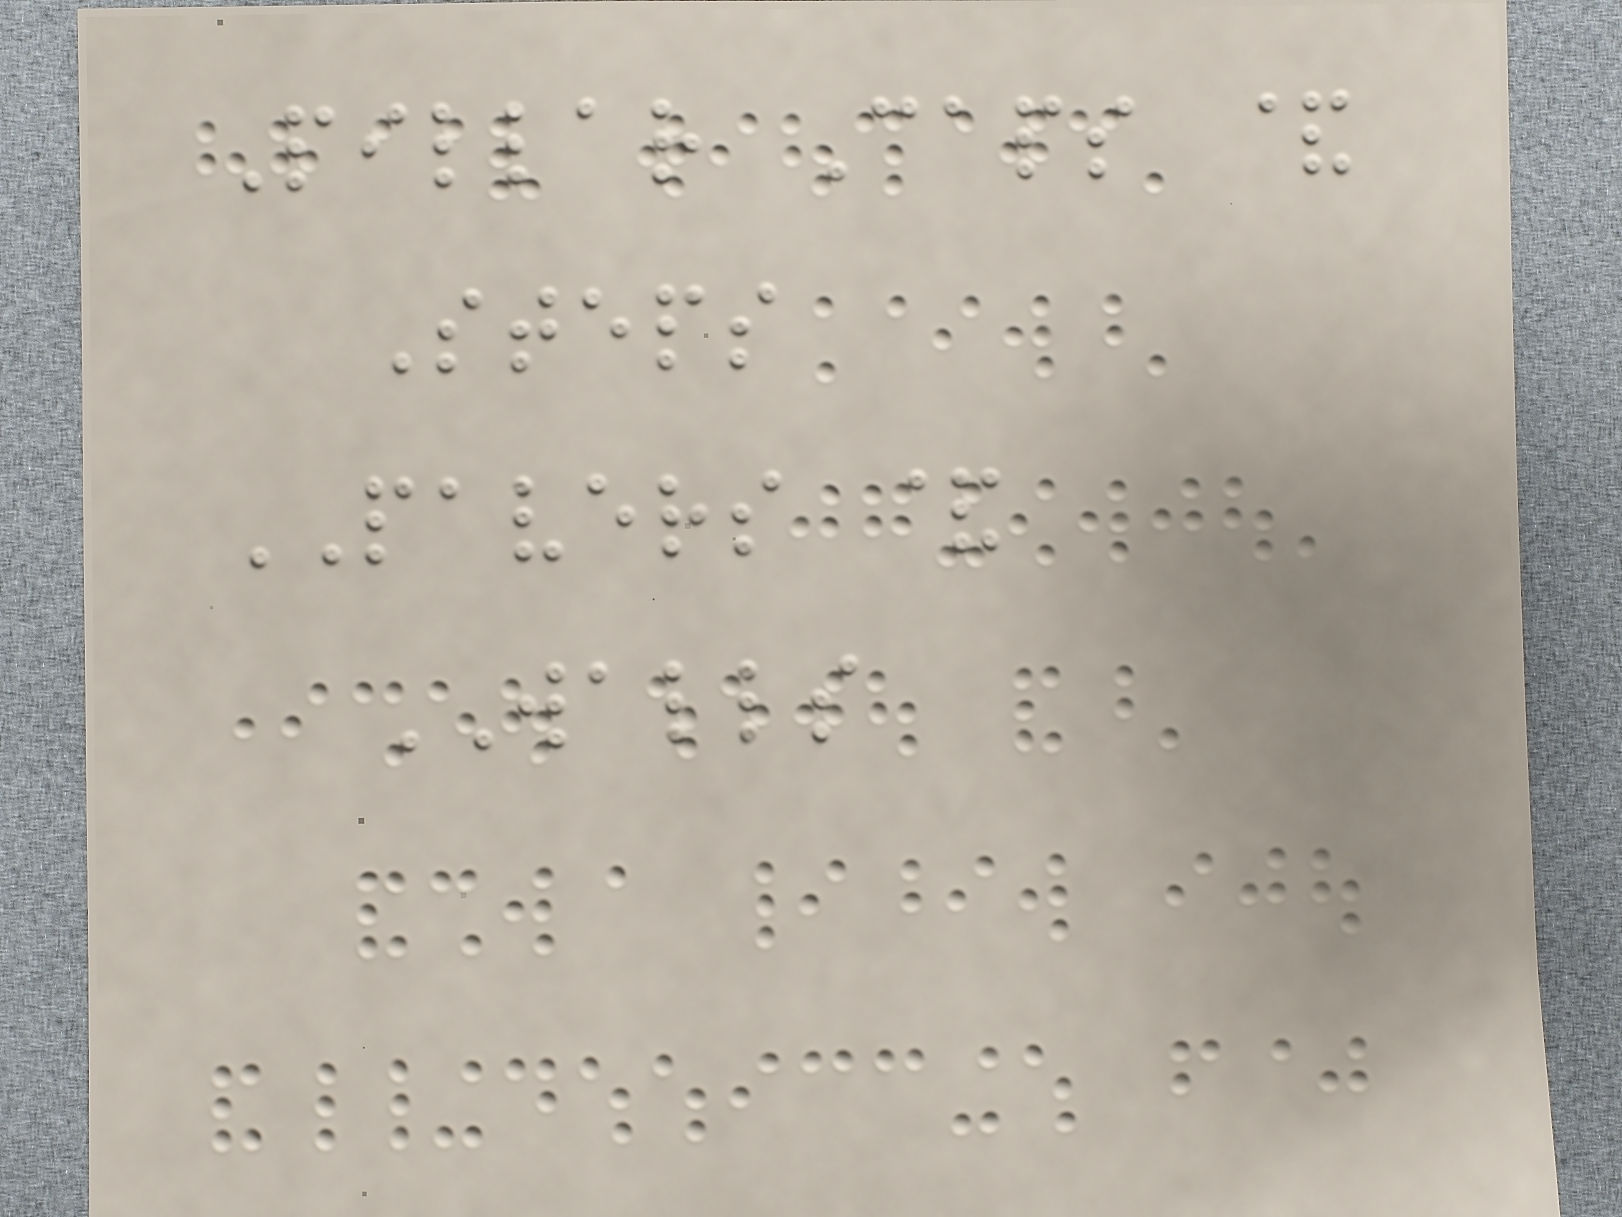Pillar Caps &
Steps
PAVERS &
WALLS
